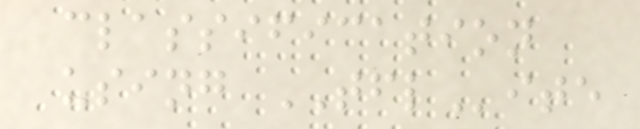classification
using TFLite
